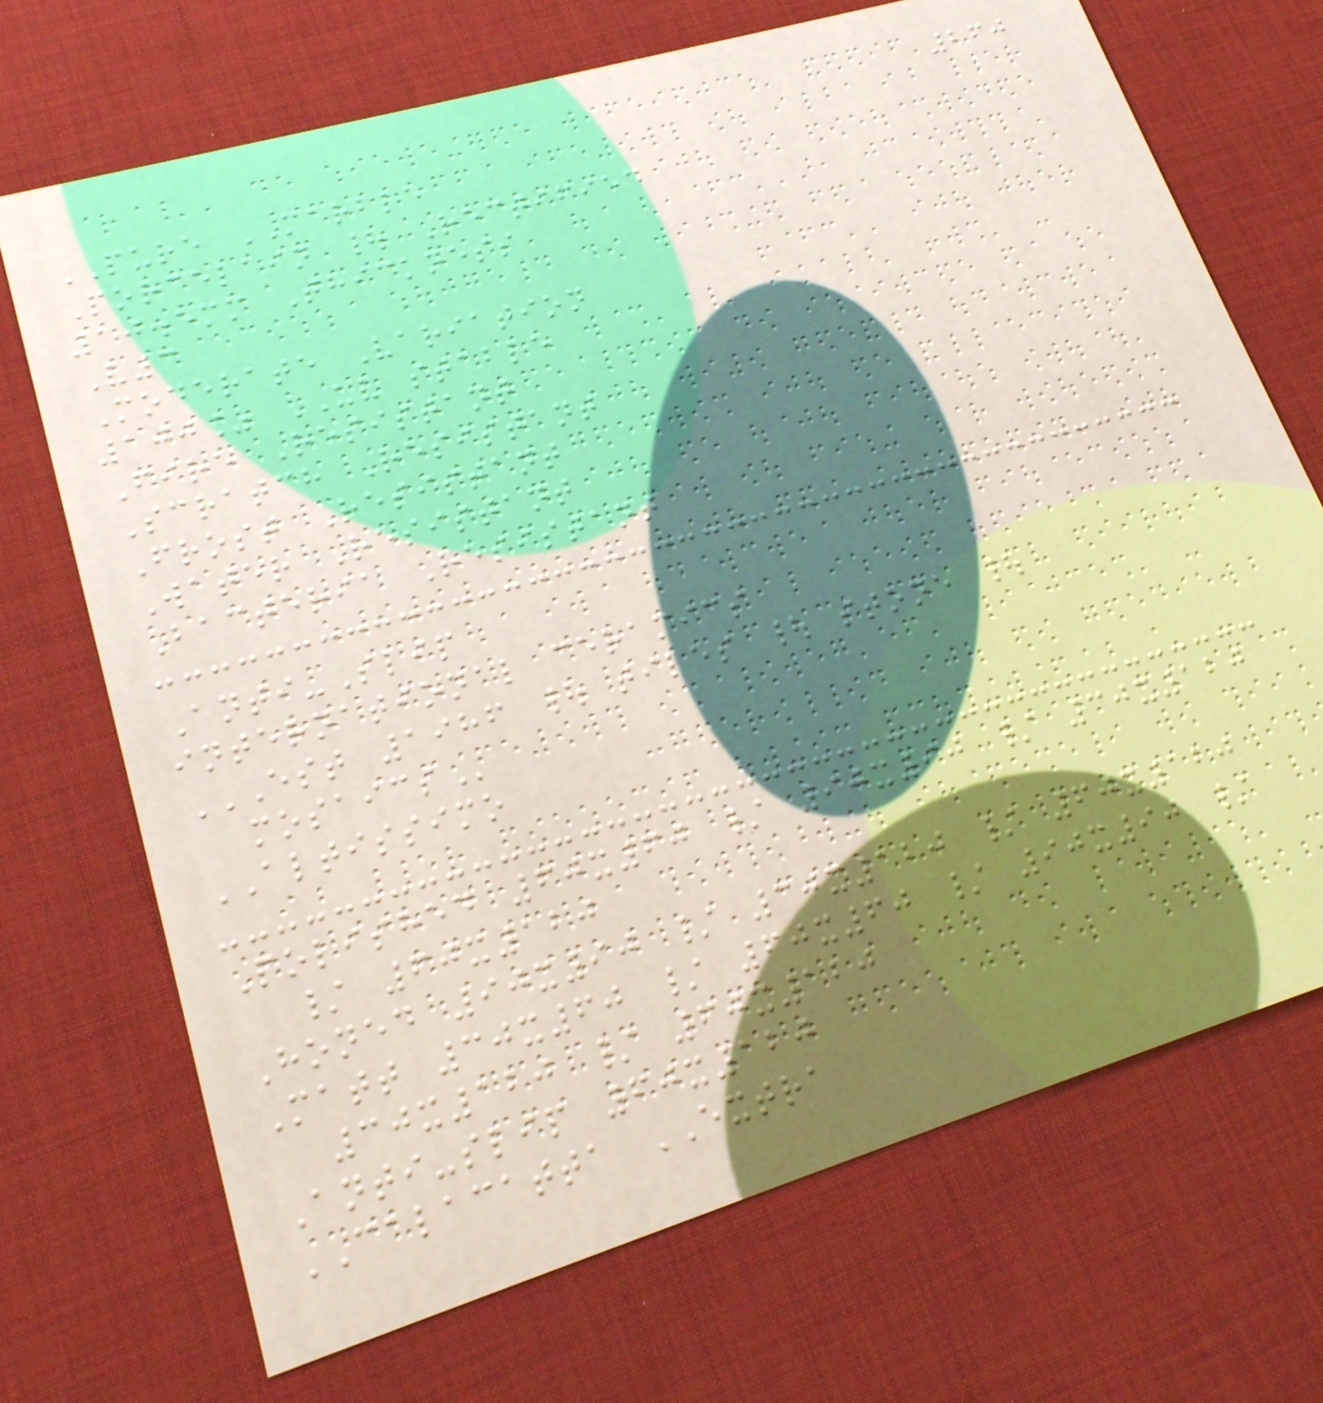260
PURE MARBLE
Porcelain | Rectified
10.5mm Thickness
V3
Moderate Variation
100% UV stable
Fire Resistant
Scratch Resistant
Frost Resistant
Water Resistant
Bacteria Resistant
Anti-Slip
international ceramics
EST 1986 | TILES | STONE |
MOSAICS
ALTISSIMO
Polished 60x60 / 90x90 / 30x120
/ 60x120
Honed 90x90 / 30x120 / 60x120
Matt 30x60 / 60x60 / 90x90 /
30x120 / 60x120
Anti-slip 60x120
CALACATTA EXTRA
